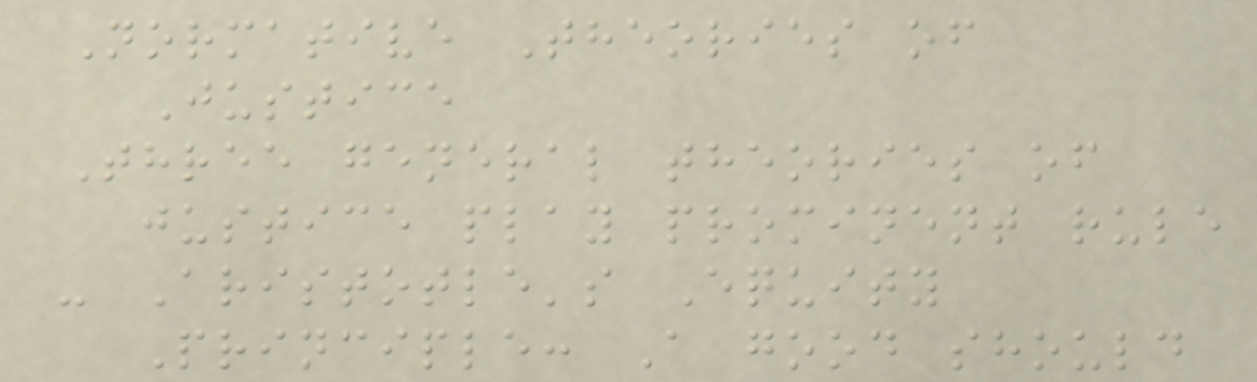Normative Theories of
Justice
Three general theories of
justice play prominent rule
- Aristotle's Equity
Principle: A good should
